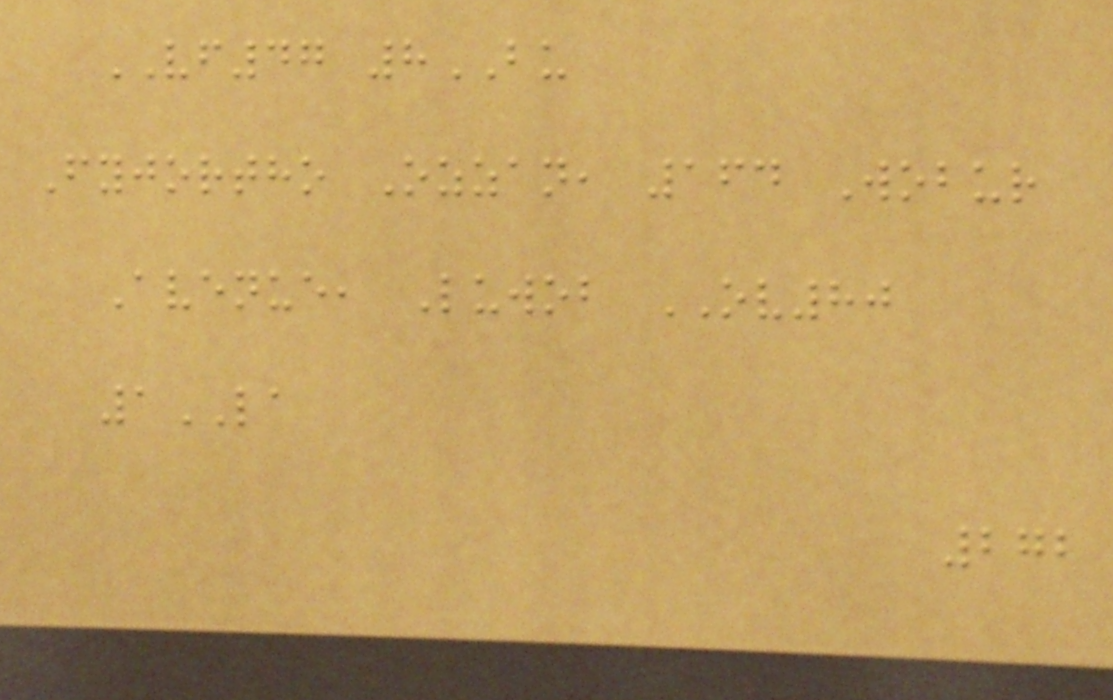VF47 8BU
Fyjortho Ozzan, 164 Wobur
Avenue, Luwob OV80
1LA
272
